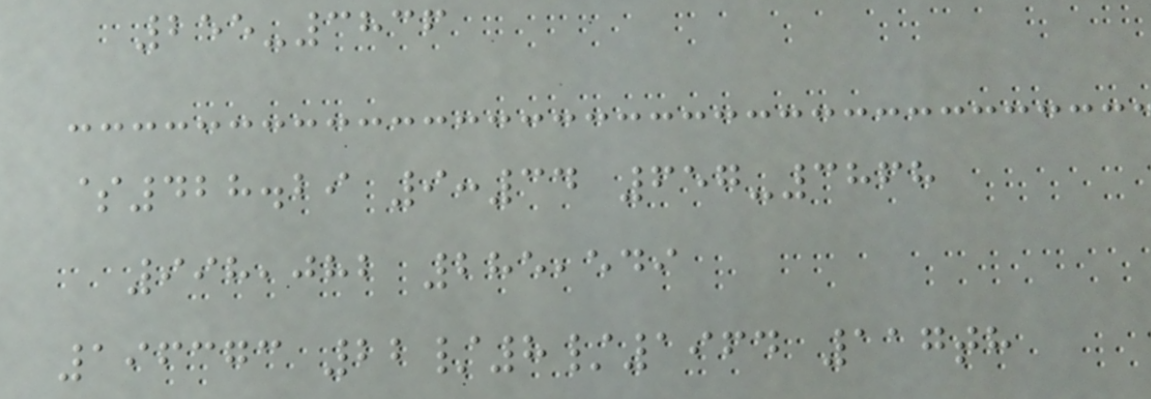255-3836
$428.29 9:34 657-3868
998,082 285,549
196373 22/8/1964 117th
